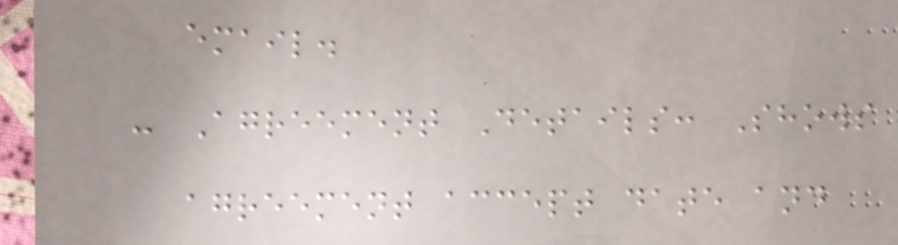email.
- Agreement Details: Shows
agreement accept date and
